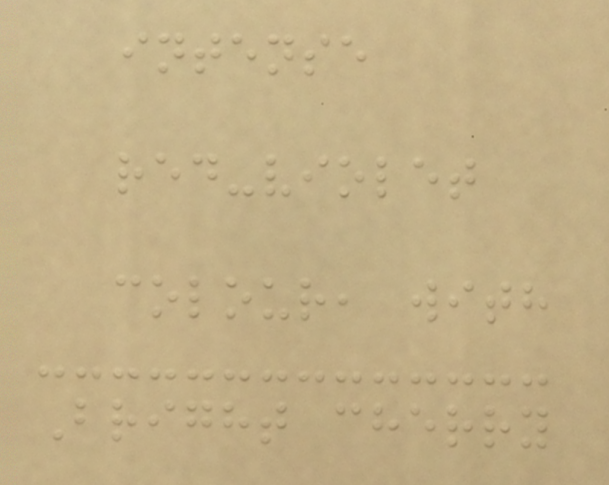intense
red-violet
colour, with
Bright cherry
